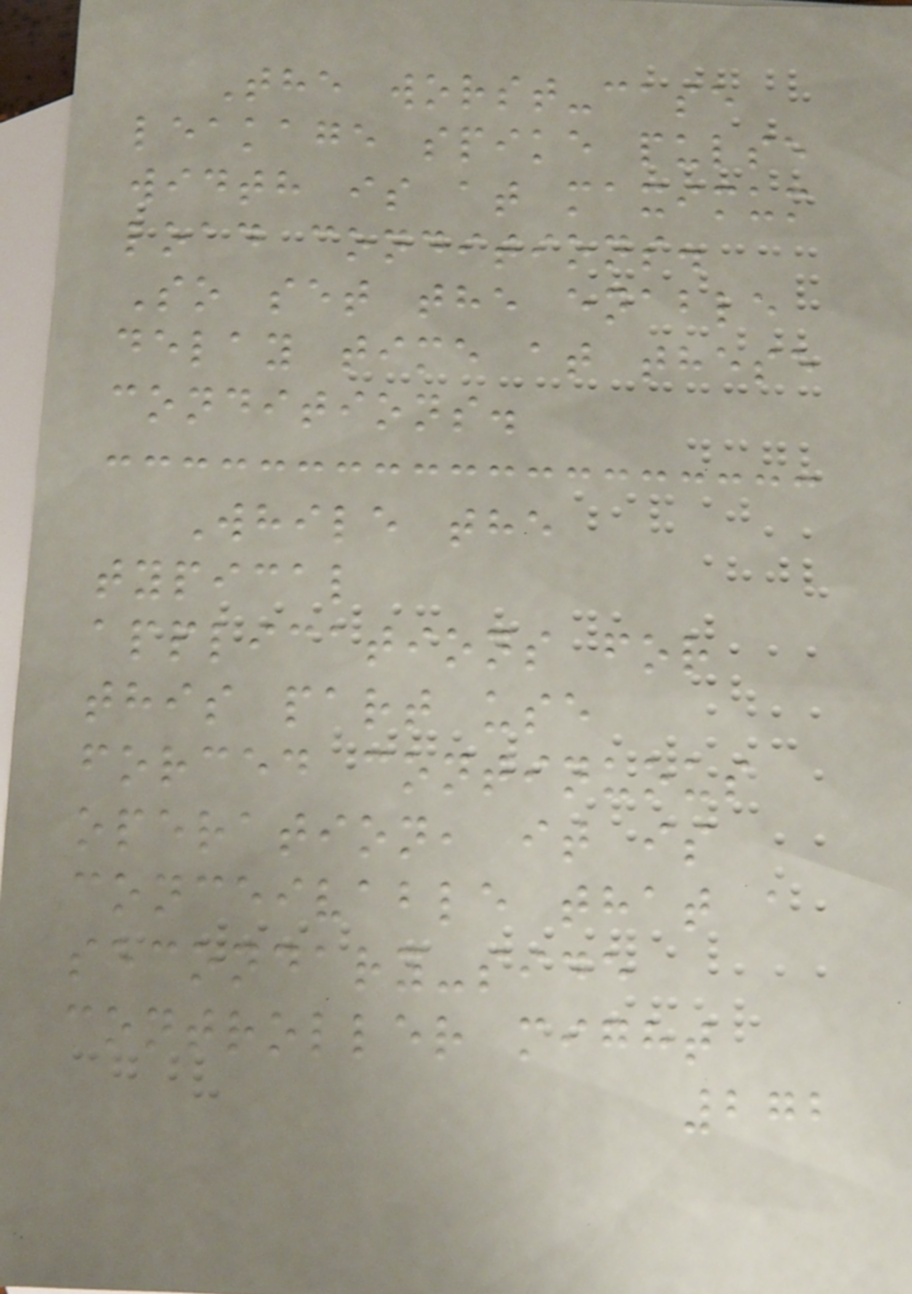The worst-case
leakage spike pulse
width is at maximum
load conditions.
So set the enable
delay time at these
conditions.
While the
typical
applications for
this part use
forced continuous
operation, it is
conceivable that a
secondary-side
controller might
272
